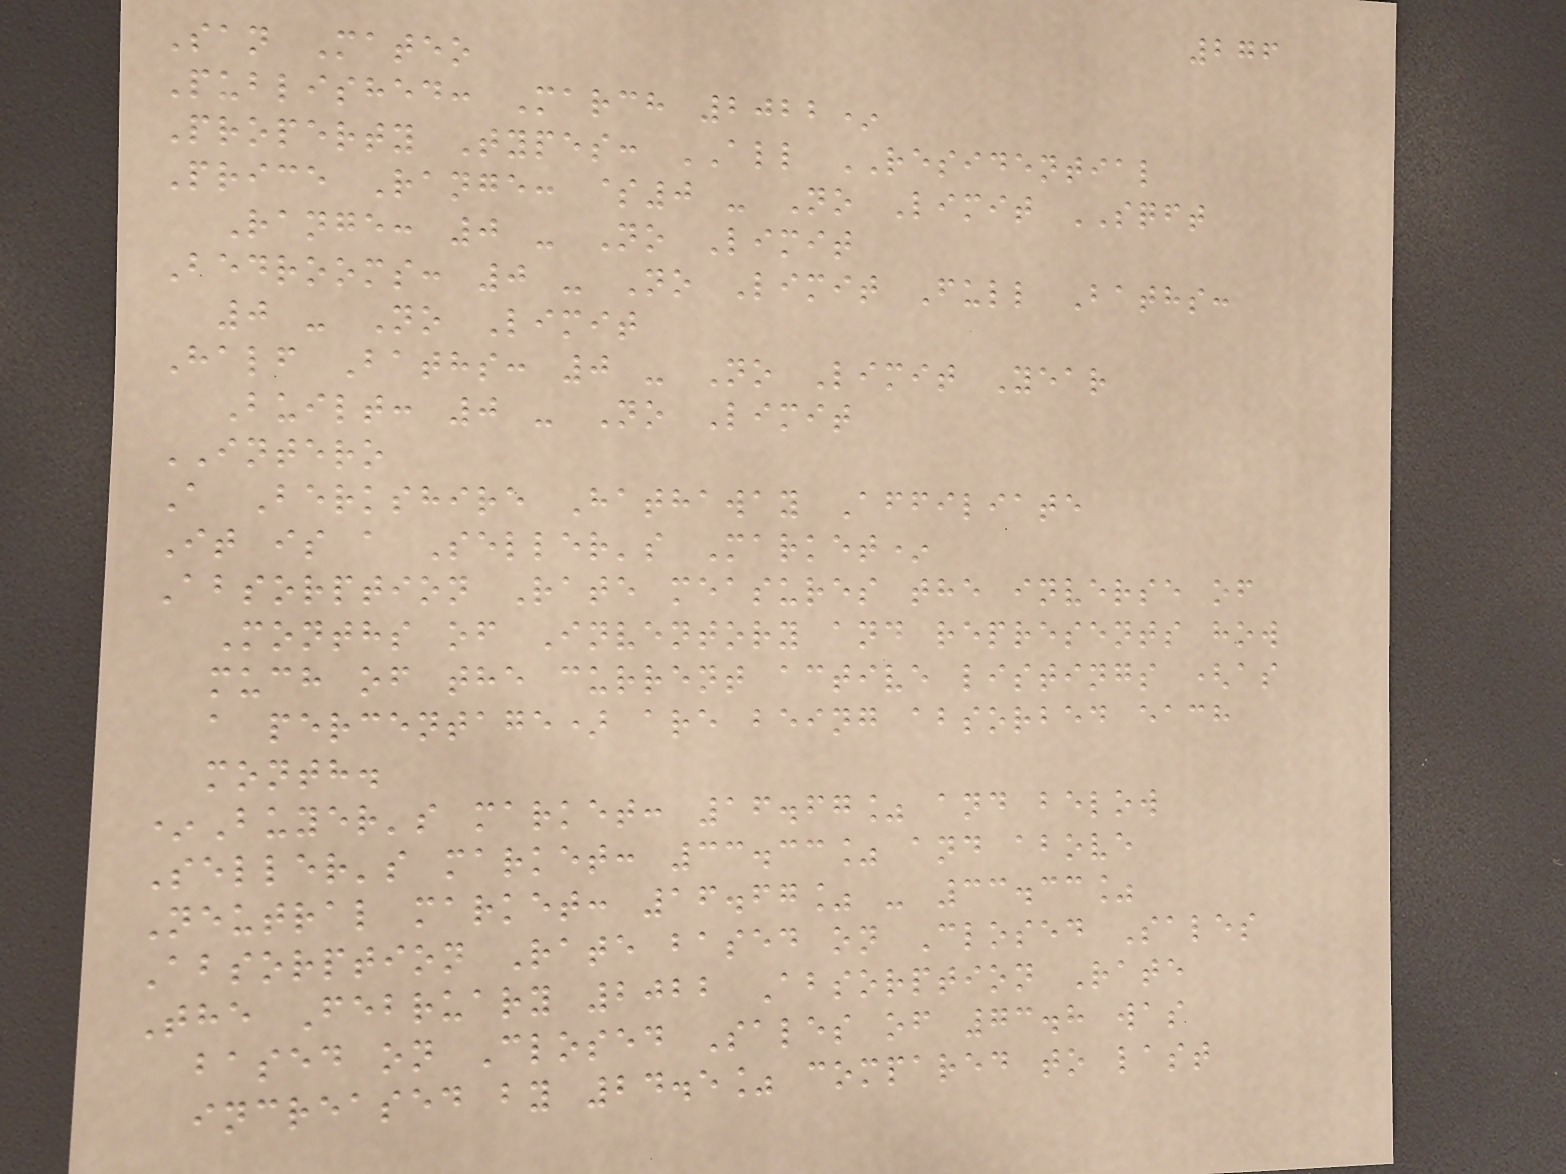276
San Mateo
Published: March 2022*
Property Types: ALL RESIDENTIAL
Price Range: $0 - No Limit SQFT
Range: 0 - No Limit
Bedrooms: 0 - No Limit Full Baths:
0 - No Limit
Half Baths: 0 - No Limit Year
Built: 0 - No Limit
INTERO
A Berkshire Hathaway Affiliate
It is a Seller's Market*
Absorption Rate measures the inverse of
Months of Inventory and represents how
much of the current active listings (as
a percentage) are being absorbed each
month.
*Buyer's market: 16.67% and below
Seller's market: 33.33% and above
Neutral market: 16.67% - 33.33%
Absorption Rate based on Closed Sales
The February 2022 Absorption Rate
based on Closed Sales of 73.8 was
increased by 24.5% compared to last
